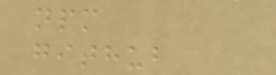npm
github
